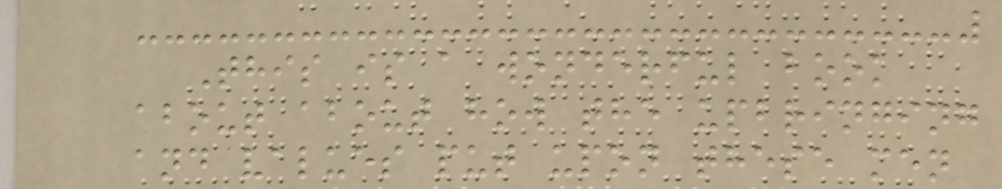This is a wonderful book
about about how the upbringing
and values put upon these men
